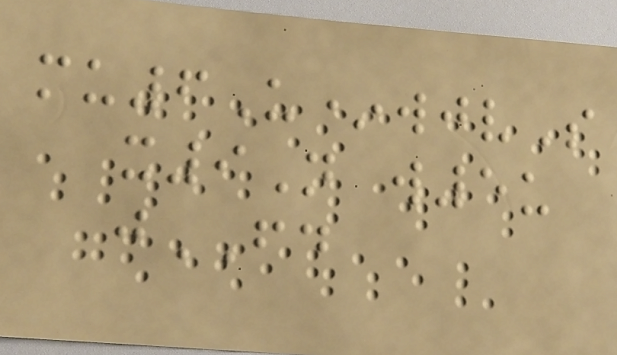mu6U*wjvS
x9N w5u
jFD
